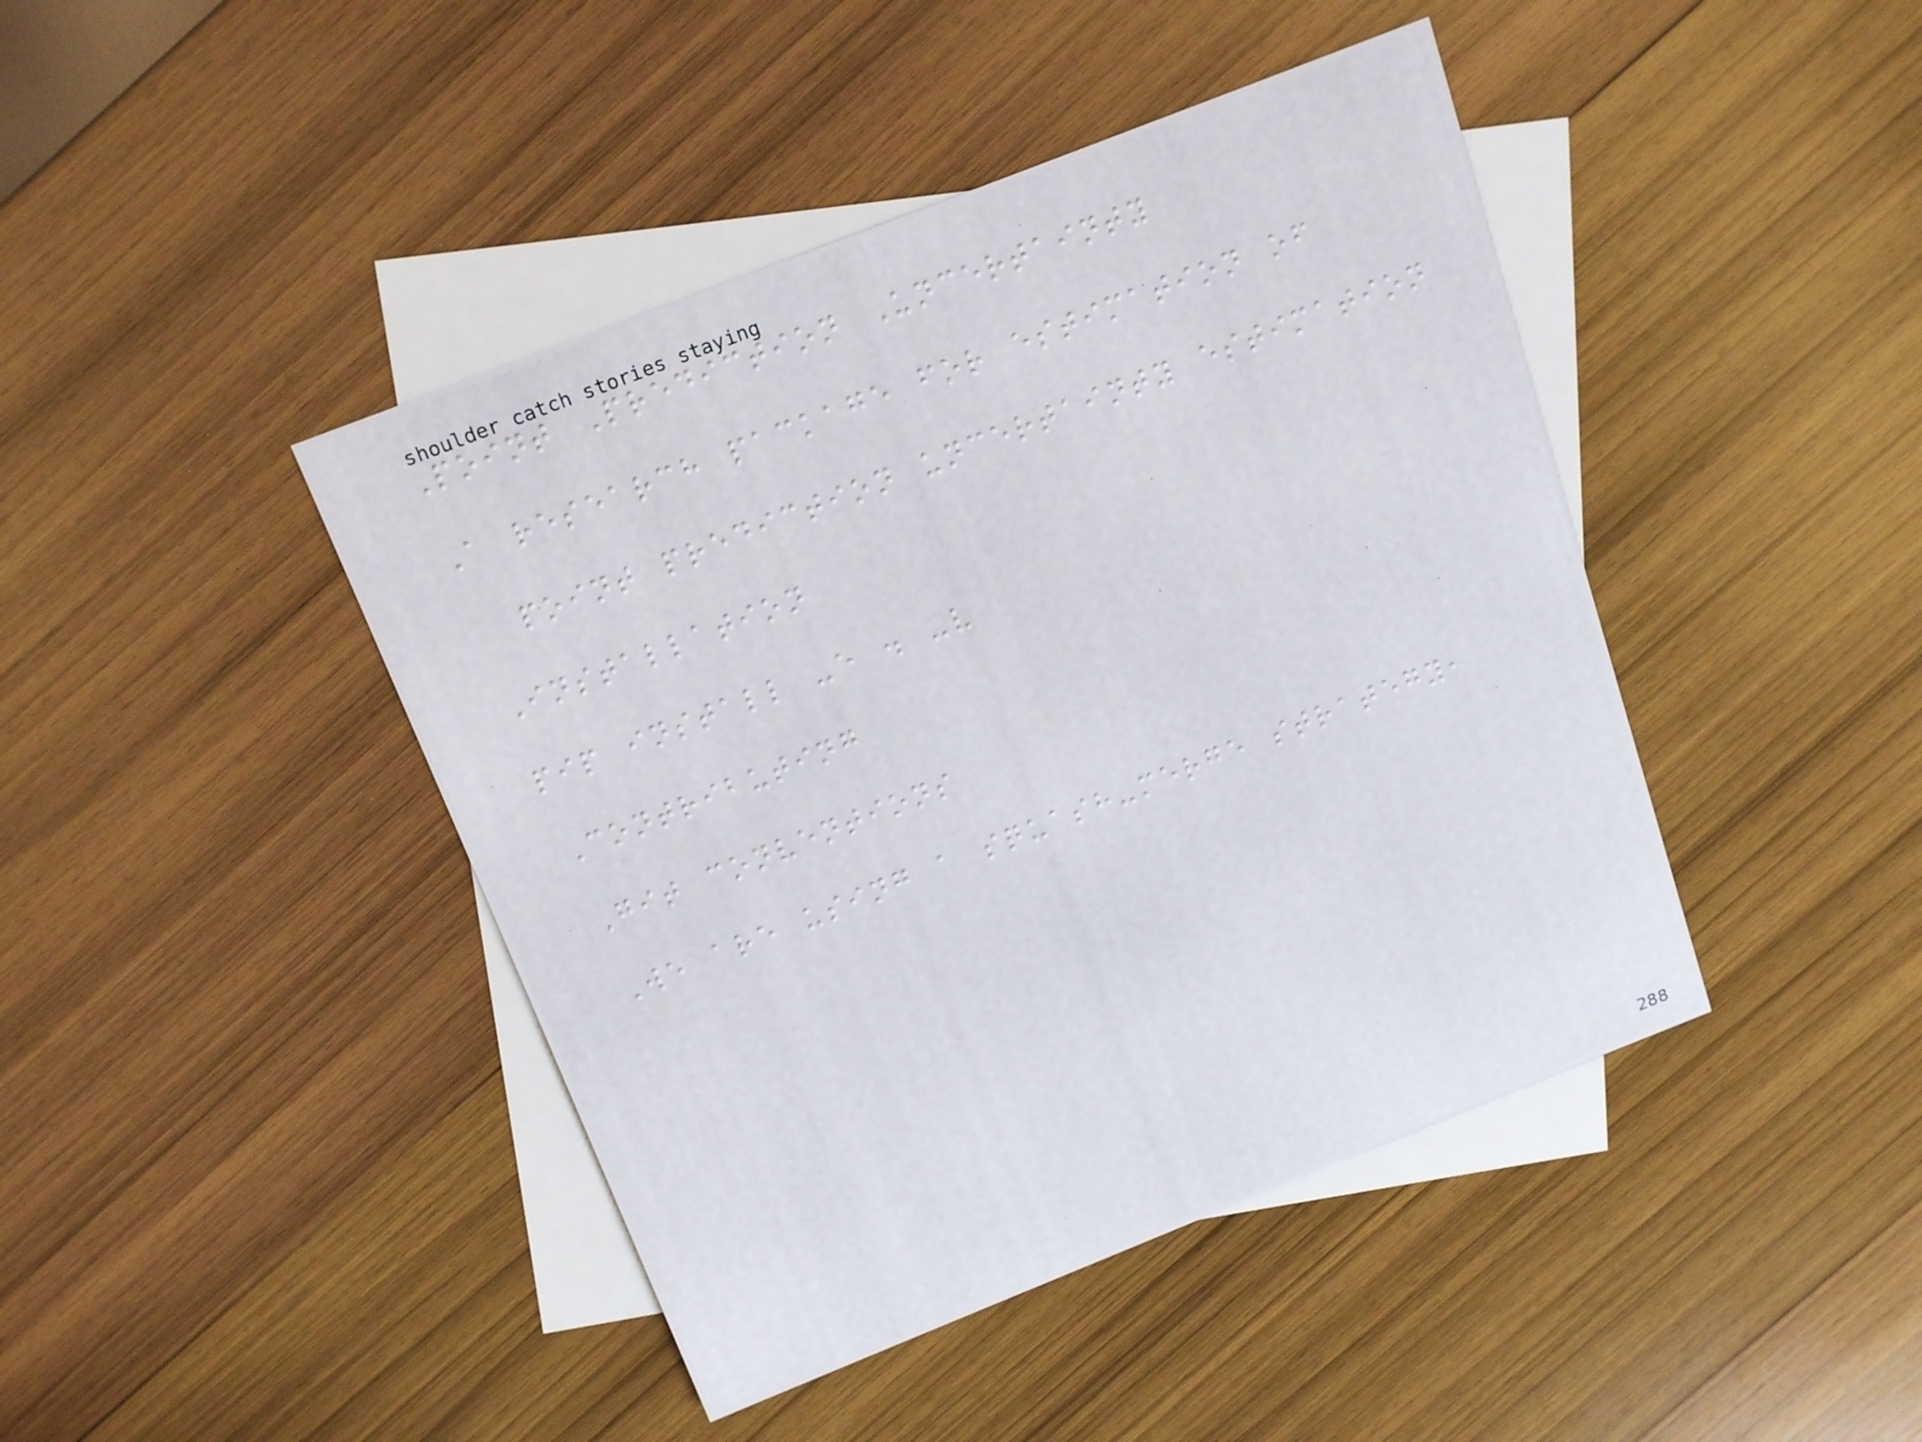Point Prediction Uncertainty
A research package for estimation of
point prediction uncertainty estimation
Installation
pip install -e . -v
Contributing
Git conventions
We are using a squash-merge strategy,
